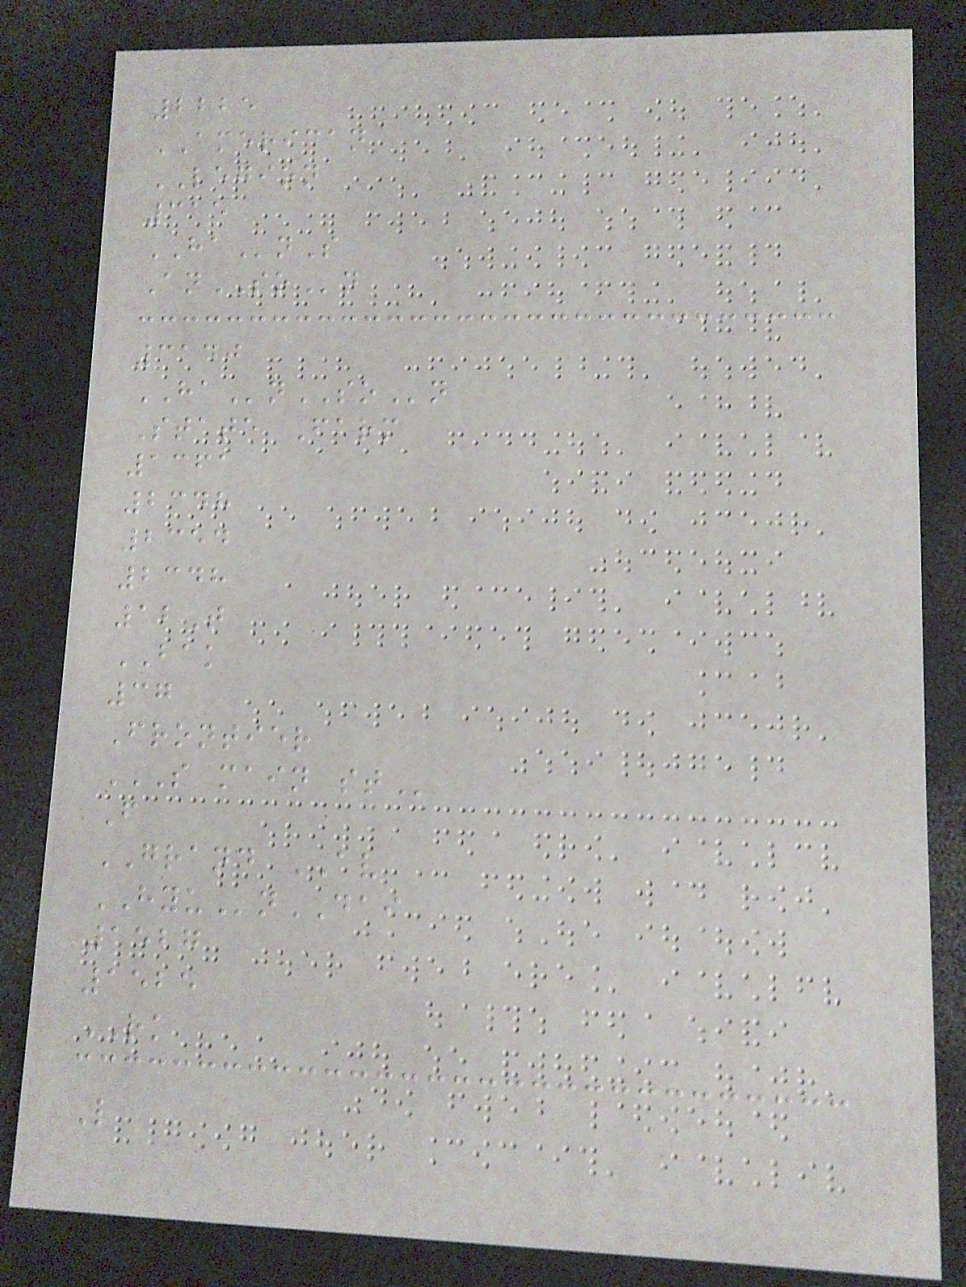2225
AMERICAN
LEGION
315
HAnS
AnSOn
3140
HAnSOn
State Farm
1361
2348
2354
2348
12T
BAK
37
Frontier
S MAIN ST
F
GRAND AV
HYUnDAI
1527
1525
RK
L
